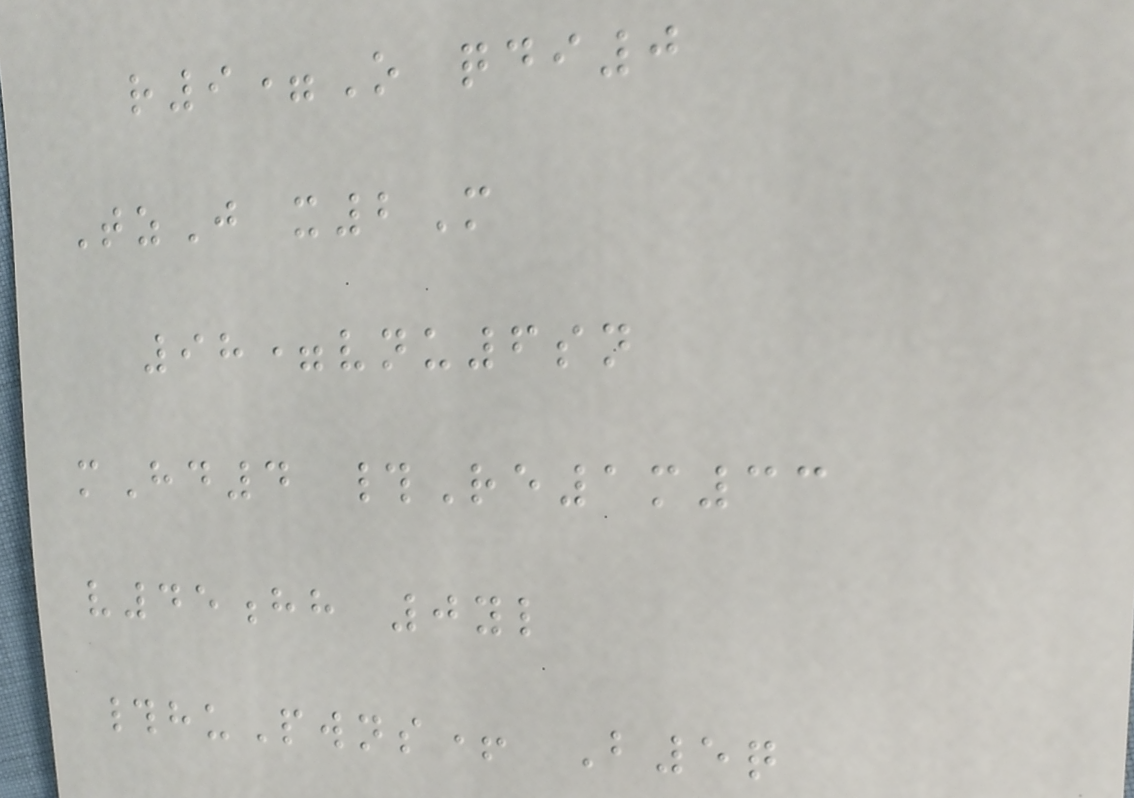r9=O qdi0
TzJ x2M
98=vnu6sn
mHd4 #Re1m33
v45hh 0yl
#huPwns+ B5q
